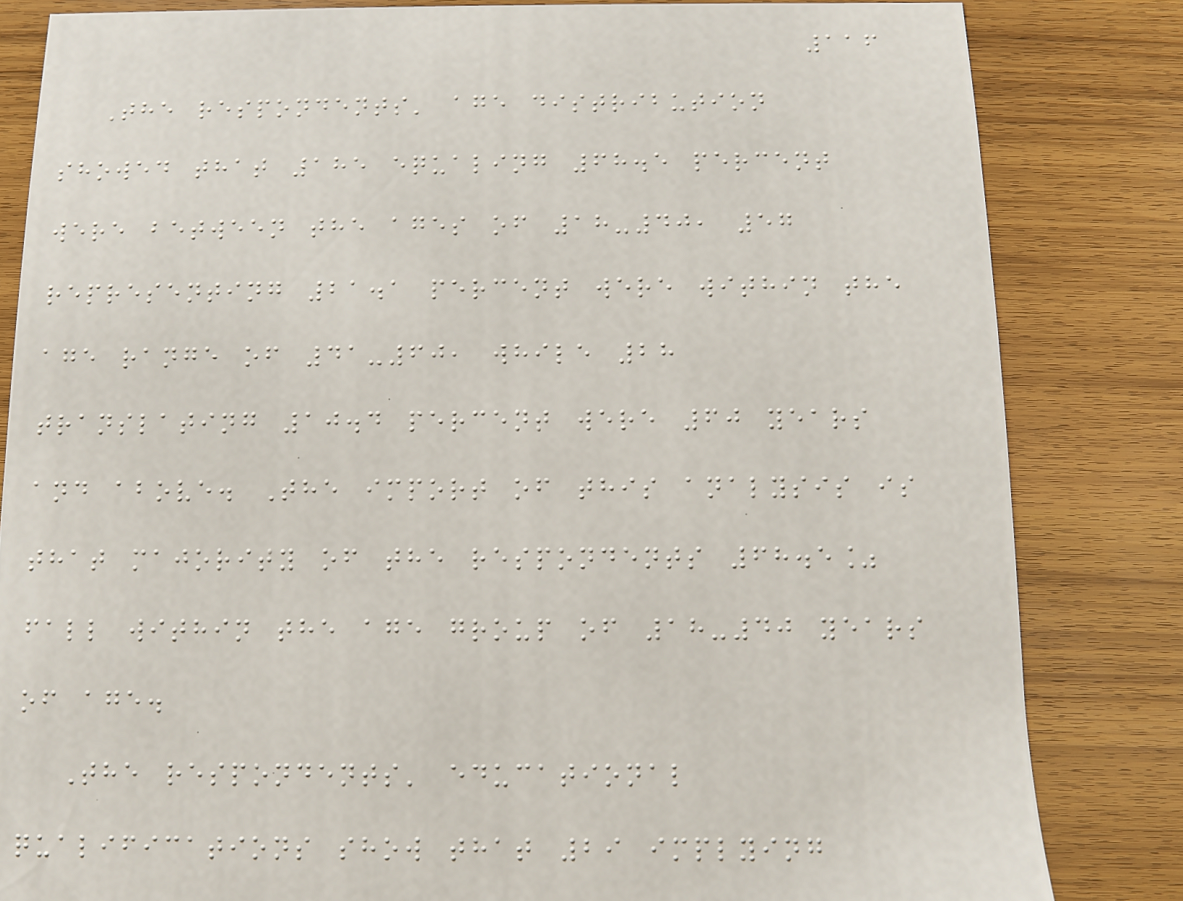116
The respondents' age distribution
showed that 185 equaling 68.5 percent
were between the ages of 18-40, 57
representing 21.1 percent were within the
age range of 41-60, while 28
translating 10.4 percent were 60 years
and above. The import of this analysis is
that majority of the respondents 68.5%
fall within the age group of 18-40 years
of age.
The respondents' educational
qualifications show that 29 implying
